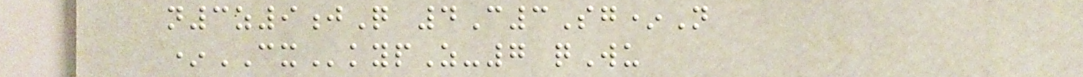n3z9jQ 4C3Sg*N
*CXkypZ-7 qWu
